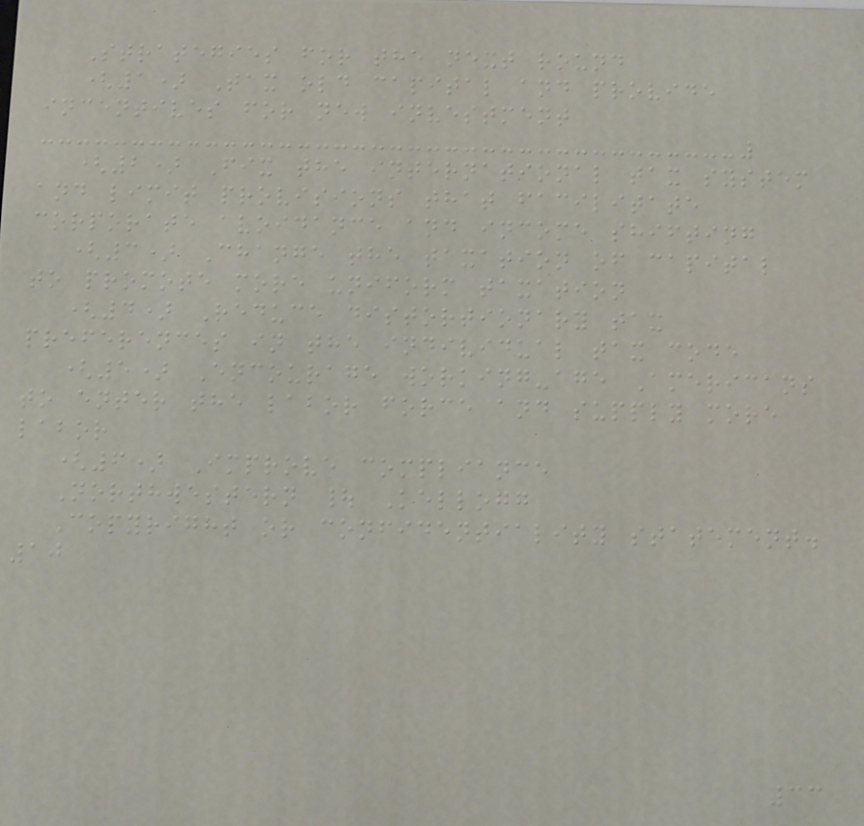Strategies for the next round
(1) Tax old capital and provide
incentives for new investment
(2) Fix the international tax system
and limit provisions that facilitate
corporate avoidance and income shifting
(3) Change the taxation of capital
to promote more uniform taxation
(4) Reduce distortionary tax
preferences in the individual tax code
(5) Encourage working-age Americans
to enter the labor force and supply more
labor
(6) Improve compliance
Northwestern | Kellogg
Copyright or confidentiality statement.
10
33
